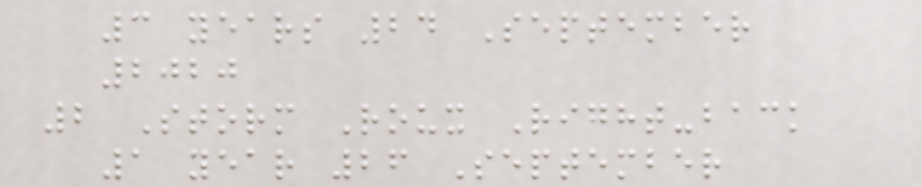3 years 24 September
2020
2 Storm Roux Right-back
1 year 26 September
